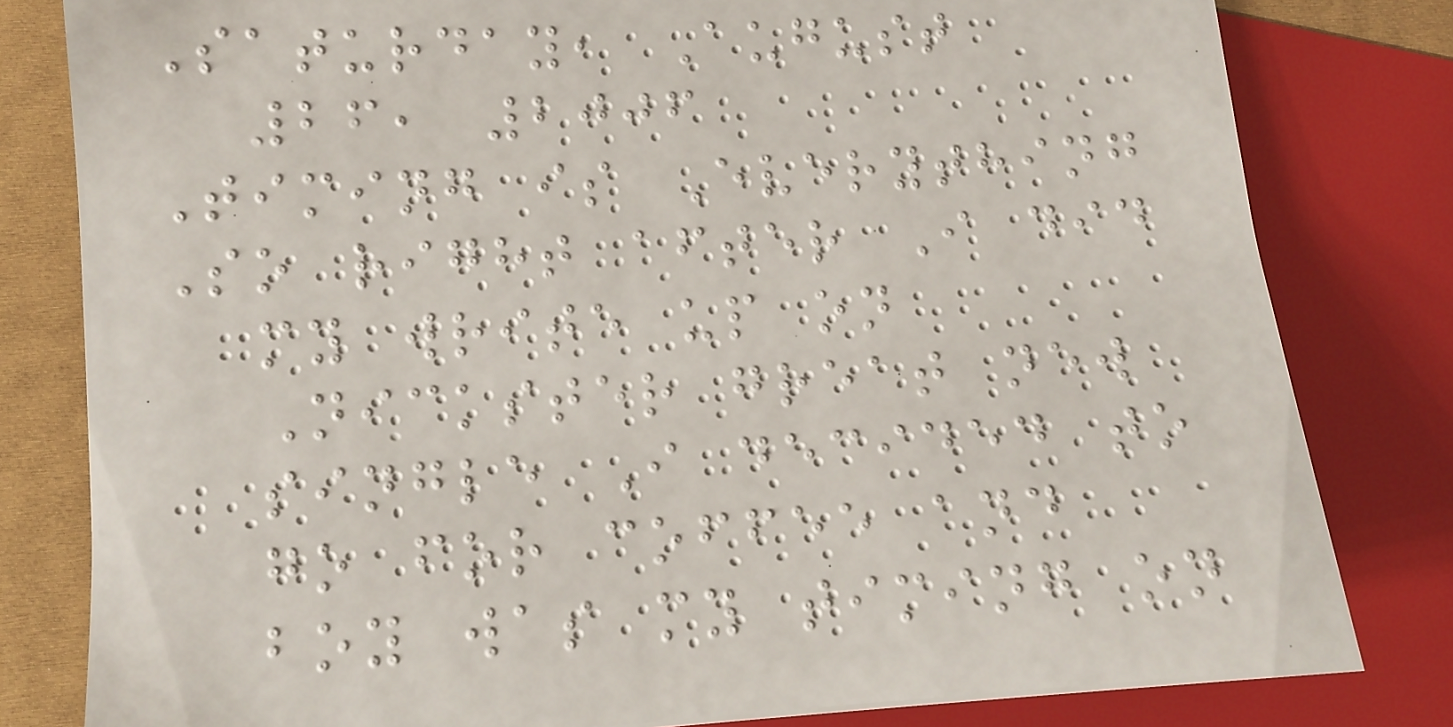Saturday, August
26, 2006
Timing is Everything
So right after I did
my write up on
Nickster great new
single I decided to
go for coffee and
boy was my timing on
